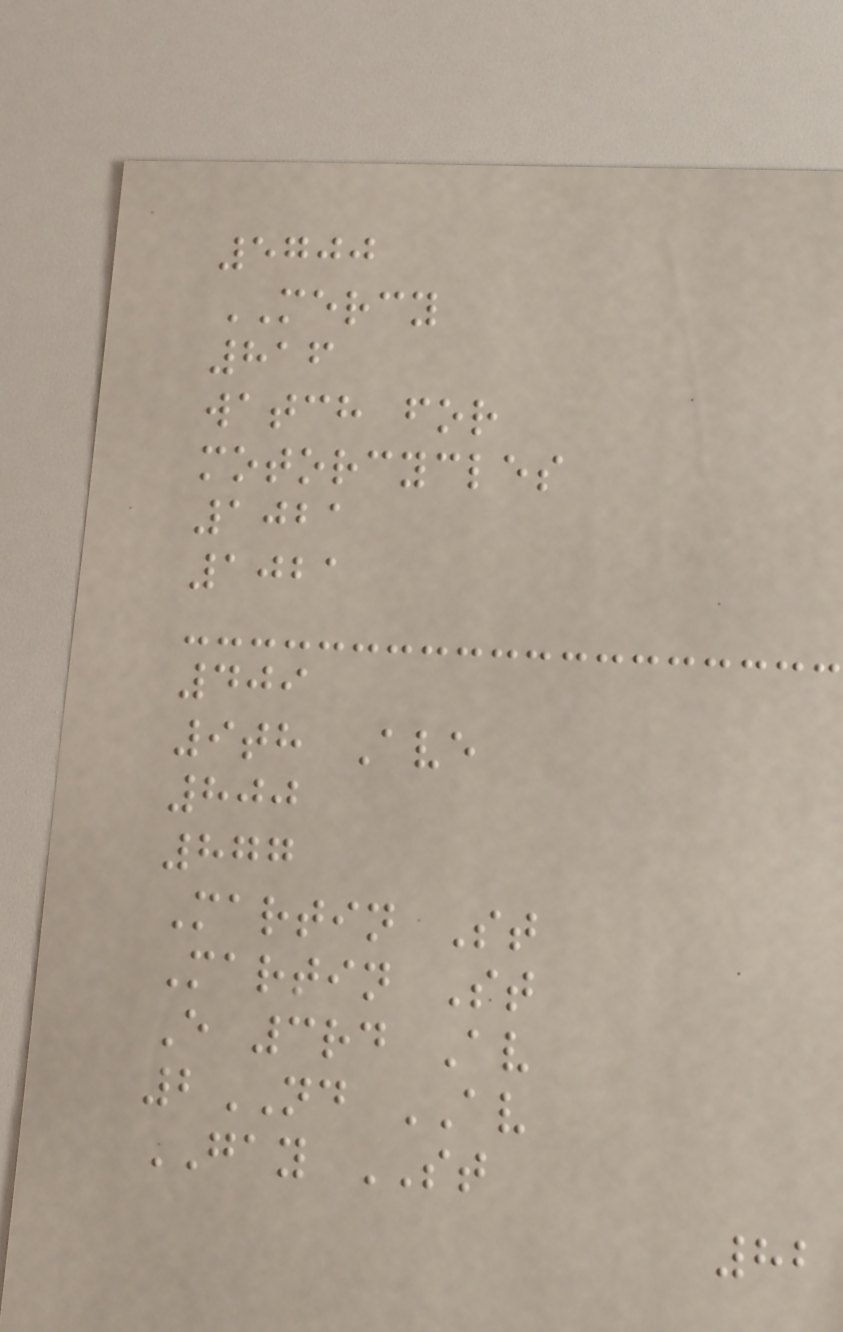5700
MERCY
816
watch for
motorcycles
1021
1021
409
9th Ave
800
877
Martin St
Martin St
E 3rd Av
2ND AV
GAY ST
82
